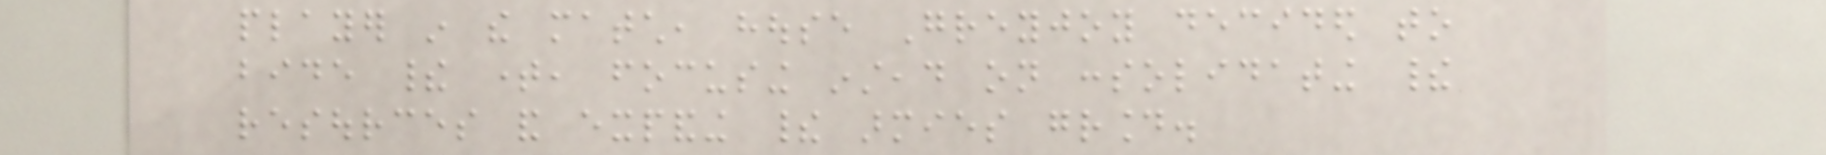player in the match, house Greyjoy decided to
bide their time, focusing instead on consolidating their
resources and expanding their armies ground.
